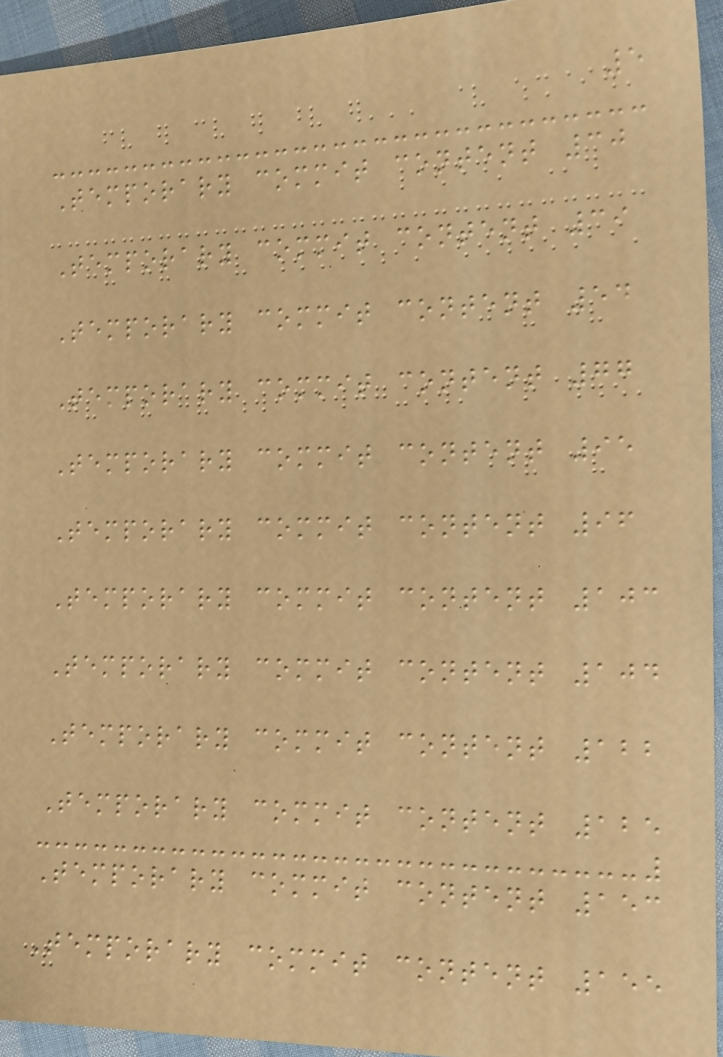5
Temporary commit content 30
Temporary commit content 39
Temporary commit content 54
Temporary commit content 77
Temporary commit content 95
Temporary commit content 96
Temporary commit content 103
Temporary commit content 104
Temporary commit content 122
Temporary commit content 125
Temporary commit content 153
Temporary commit content 155
